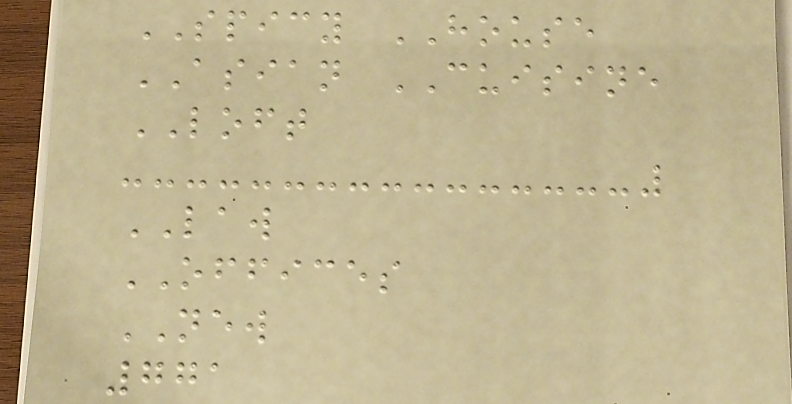SPICY HOUSE
ASIAN CUISINE
LOFT
LAW
OFFICES
NEW
771
